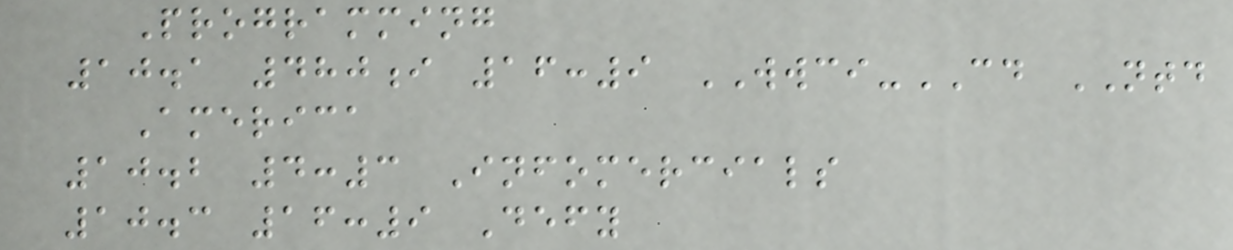Programming
10.1 480i 16:9 WWCI-CD NTD
America
10.2 4:3 Infomercials
10.3 16:9 Defy
